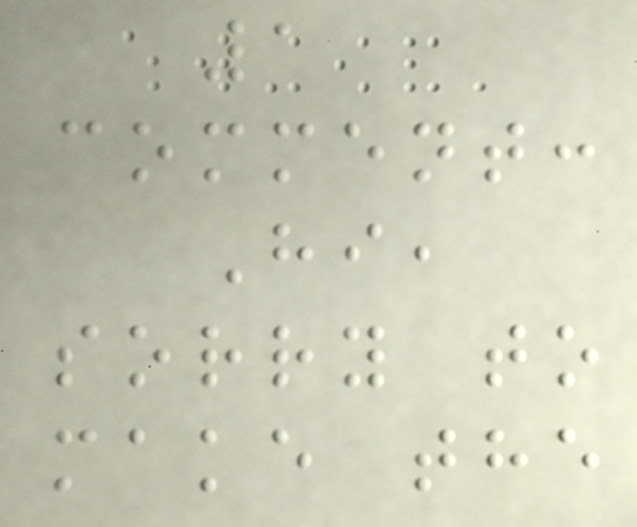1
comment:
Hi,
sorry to
make the
